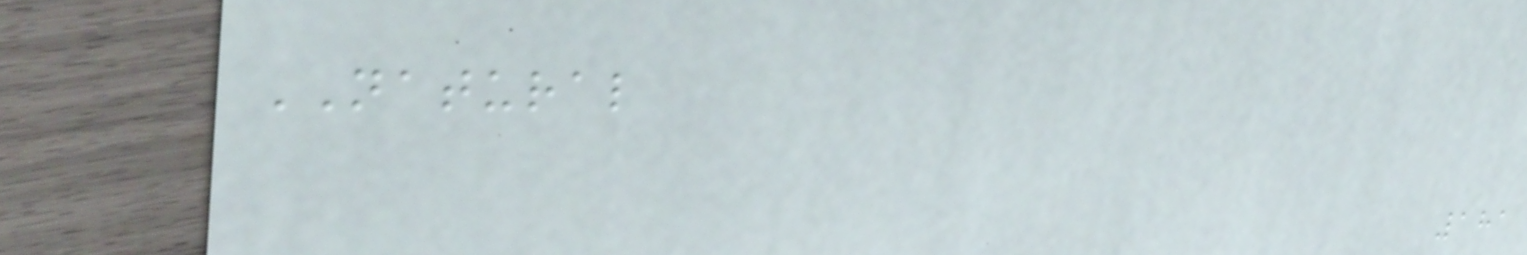NATURAL
181
